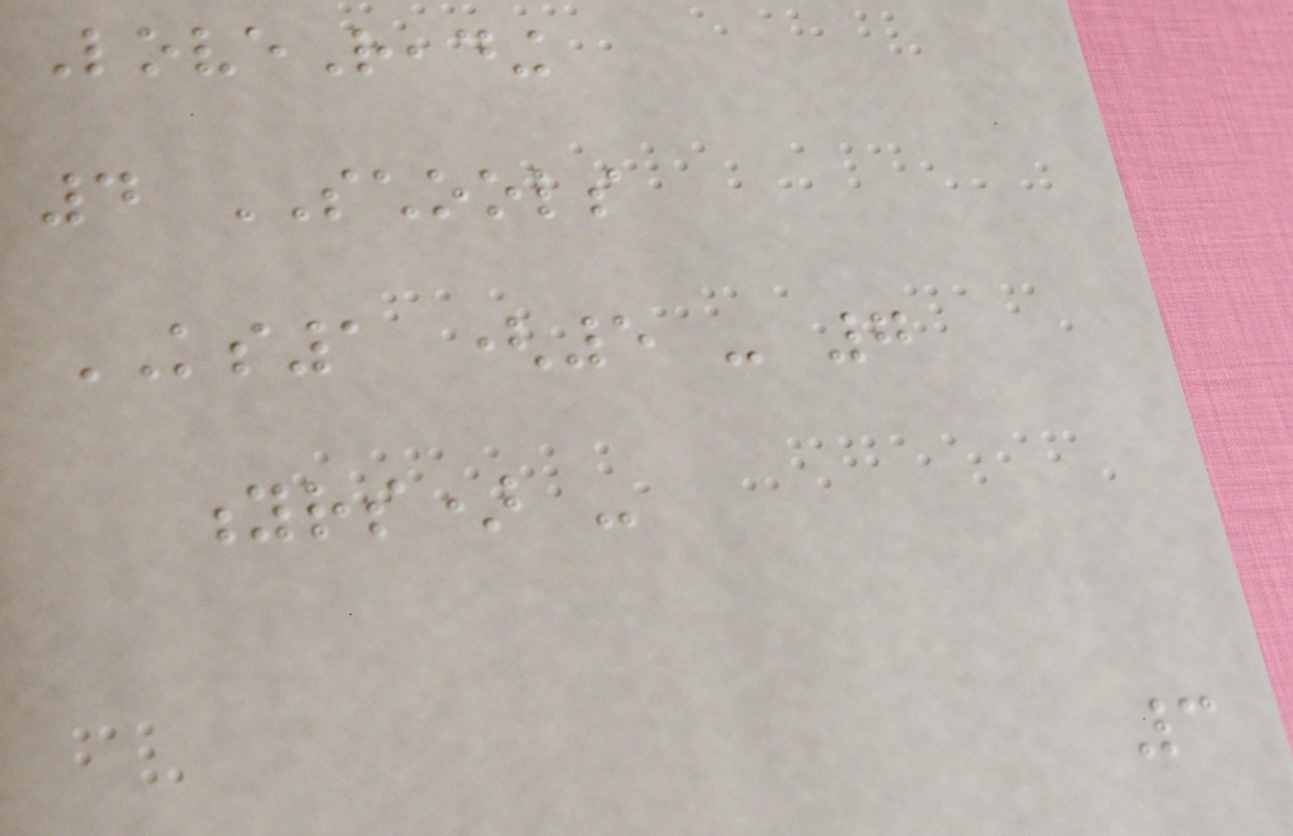LoveReading
4 SCHOOLS
KS1 (5 - 7
yrs) -
3
